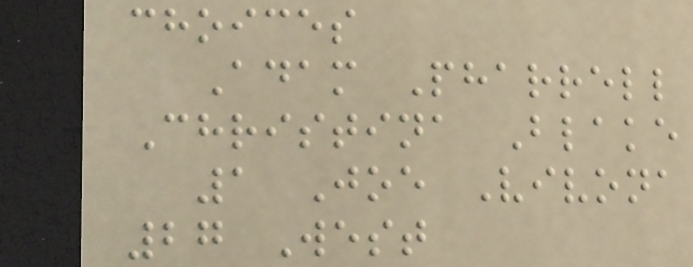choices
Adam Pharrell
Christina Blake
1 Joe Vivona
27 West
